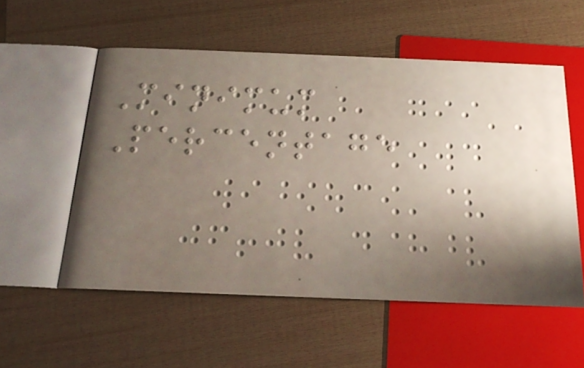Minimum
Percentage
